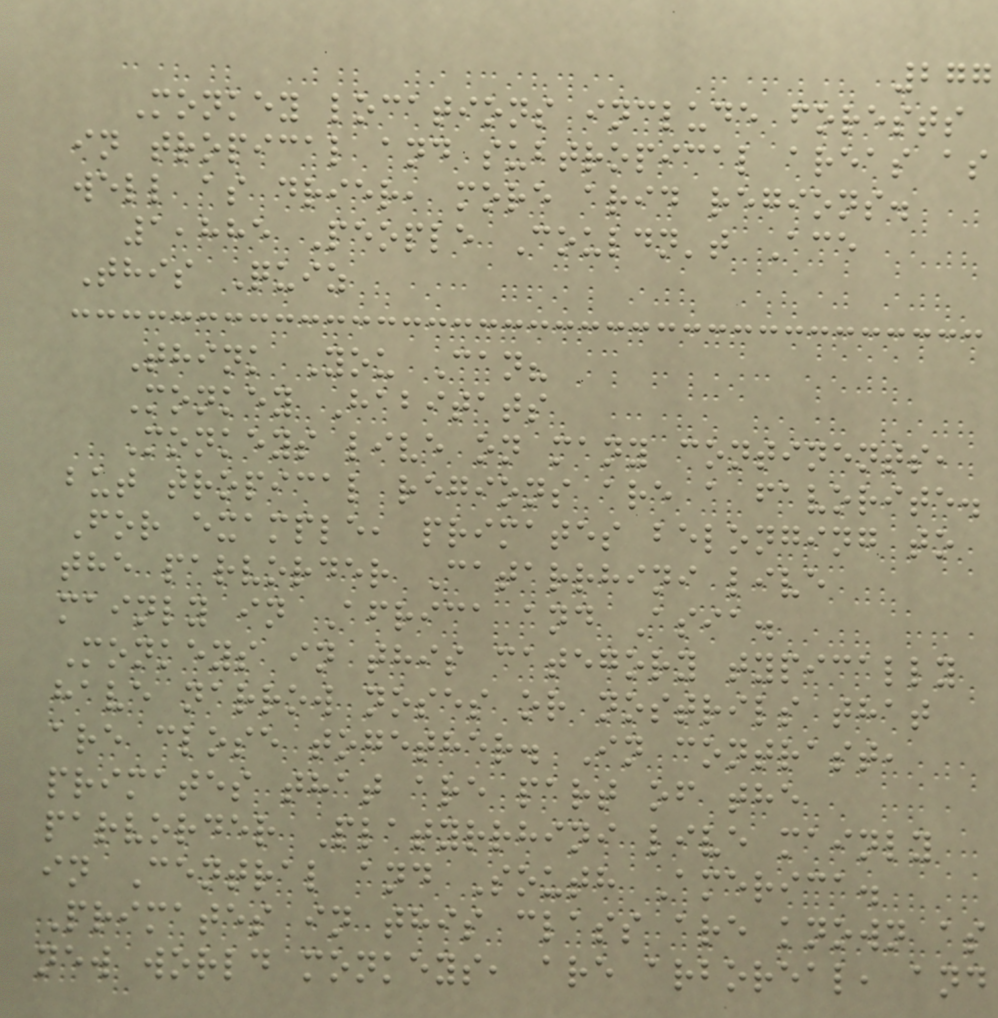277
Monkey locations include forests
in tropical and subtropical areas as
well as drier, more arid regions.
1,885 People Couldn't Ace
This Quiz
Think You Can?
Monkey Habitats
Monkeys live on many continents,
but tropical regions are a favorite.
For example, primates belonging to
the parvorder Catarrhini live
mainly in Africa and Asia.
Monkeys in this category typically
have narrow noses or nostrils that
are close together. In contrast,
primates that are part of the
parvorder Platyrrhini live mainly
in Central and South America.
Primates in this class are known as
new world monkeys, are arboreal, and
